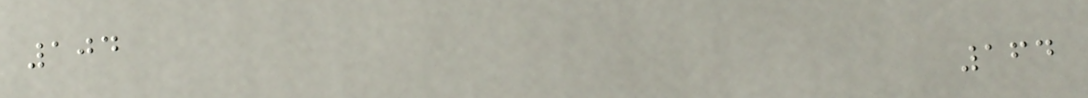104
164
